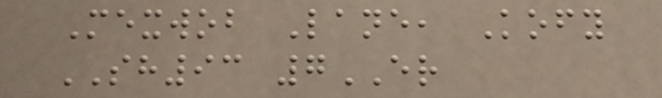Mexwob Lane, Kofy
SH93 7ER
